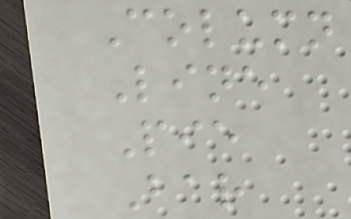Column
Line
Pie
Bar
